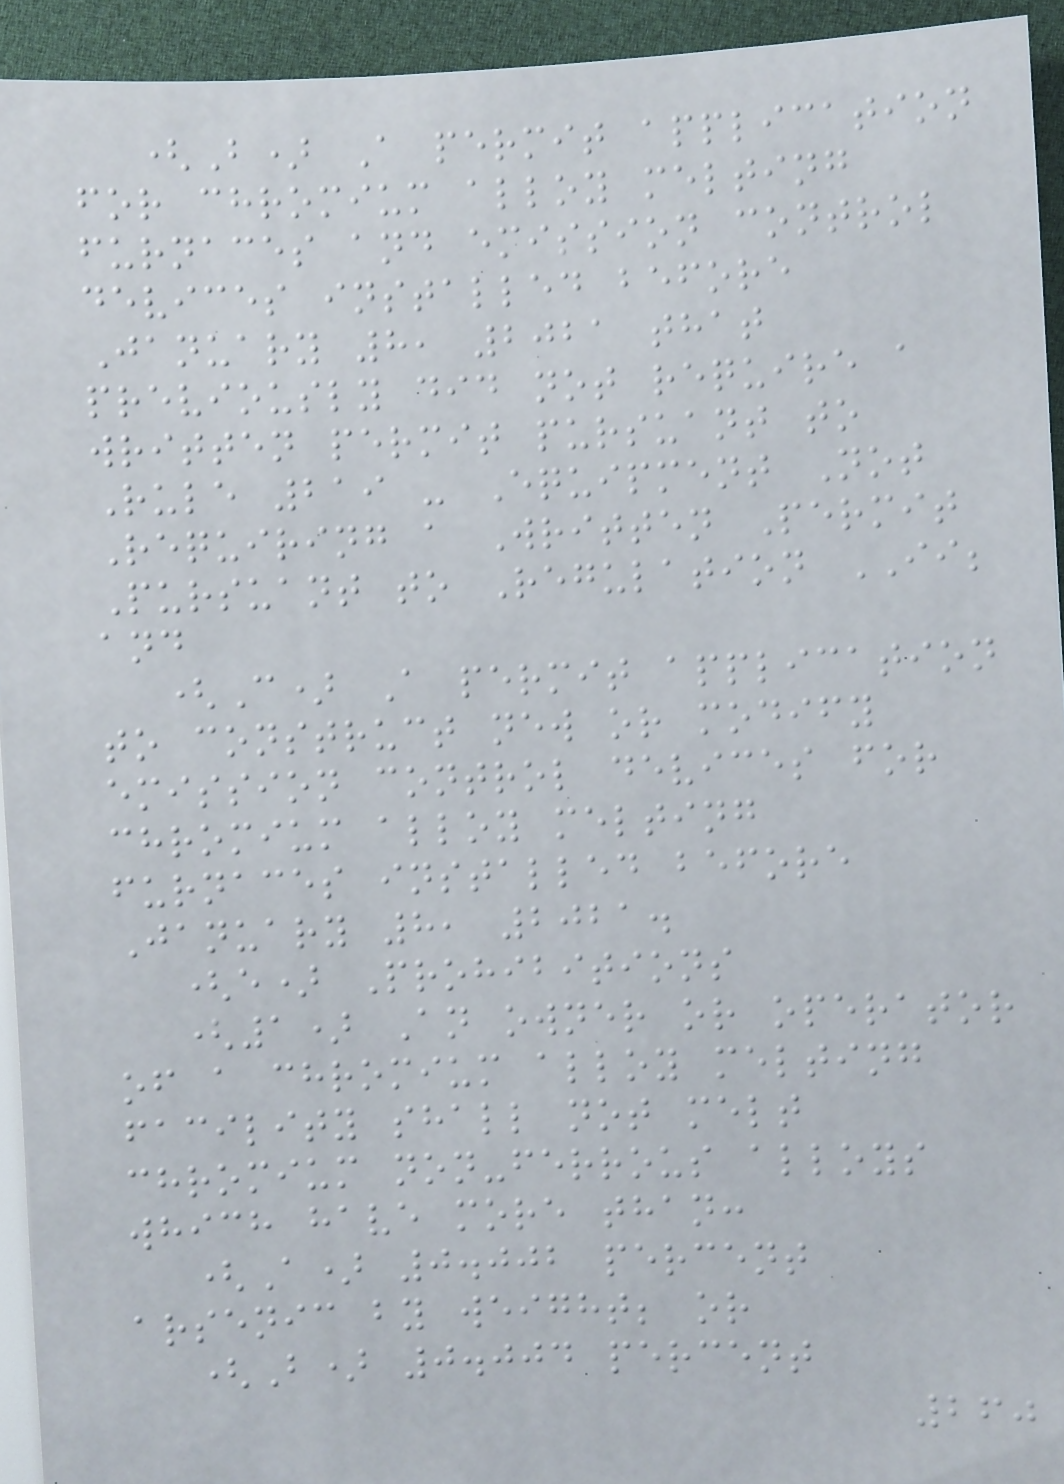(B) A permit application
for chromium alloy melting
furnaces and emission control
devices installed before
January 8, 2021 that
previously did not require a
written permit pursuant to
Rule 219 - Equipment Not
Requiring a Written Permit
Pursuant to Regulation II;
and
(C) A permit application
to construct new or modify
emission control devices for
chromium alloy melting
furnaces installed before
January 8, 2021.
(e) Prohibitions
(1) An owner or operator
of a chromium alloy melting
facility shall not melt
chromium non-ferrous alloys
which have more than:
(A) 0.002 percent
arsenic by weight; or
(B) 0.004 percent
260
